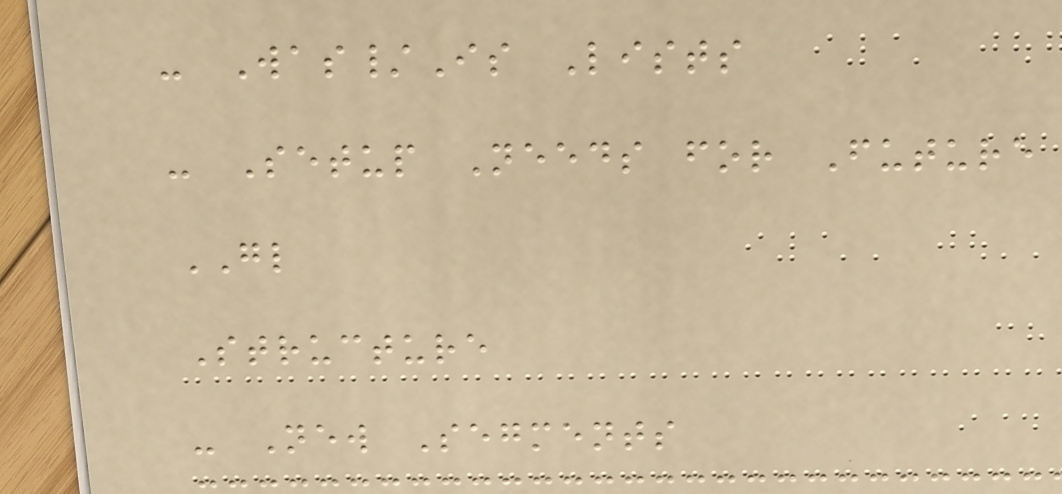- Was/Is Lists
- Setup Needs for Future
GL
Structure
- New Segments
